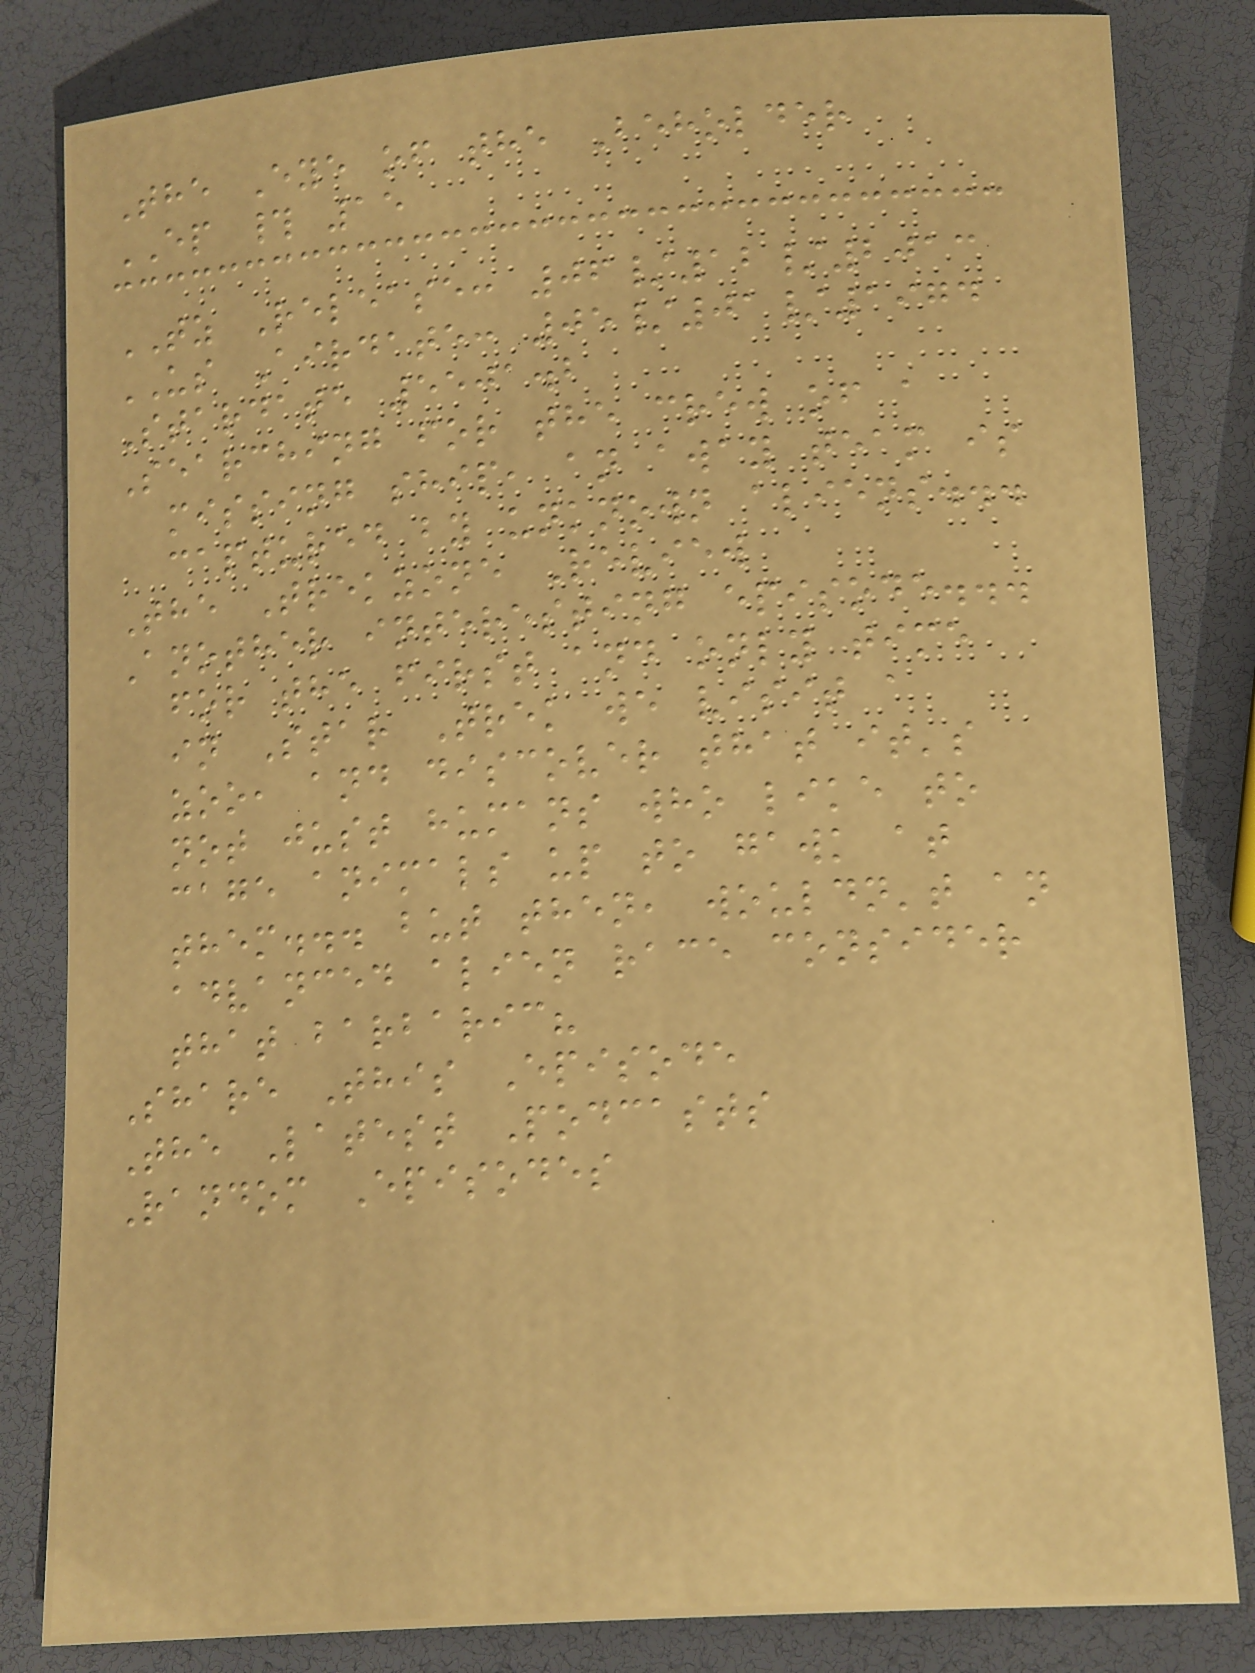The Eye of the Beholder
EP # 15
TZ Release: 06/12/2013
US Airdate: 05/01/1974
Stardate 5501.2
Searching for the crew of a
missing ship, an away team is
captured by unknown aliens...
The Trekzone Review
Another interesting episode...
for the first and only time
in Star Trek we visit a
zoo, and discover that it's
not just humans who like to
cage animals up to gawk at
them... but then, wouldn't an
advanced alien race consider
that barbaric?
Share This Episode
The Latest Podcasts
Random Episodes
